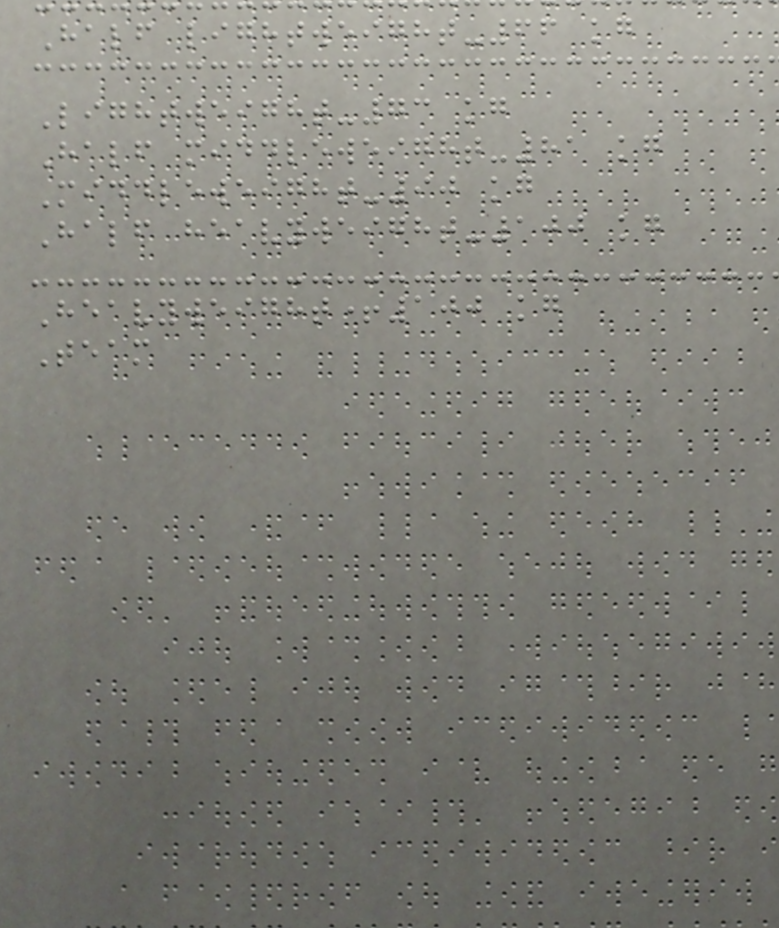Half lightweight-66 kg
Lightweight-73 kg
Half middleweight-81 kg
Middleweight-90 kg
Half heavyweight-100 kg
Heavyweight+100 kg
Team
